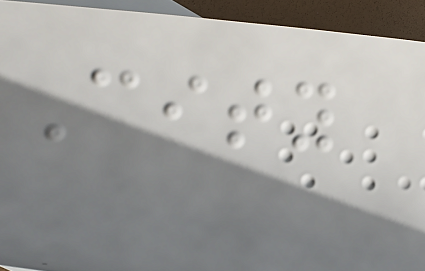City
